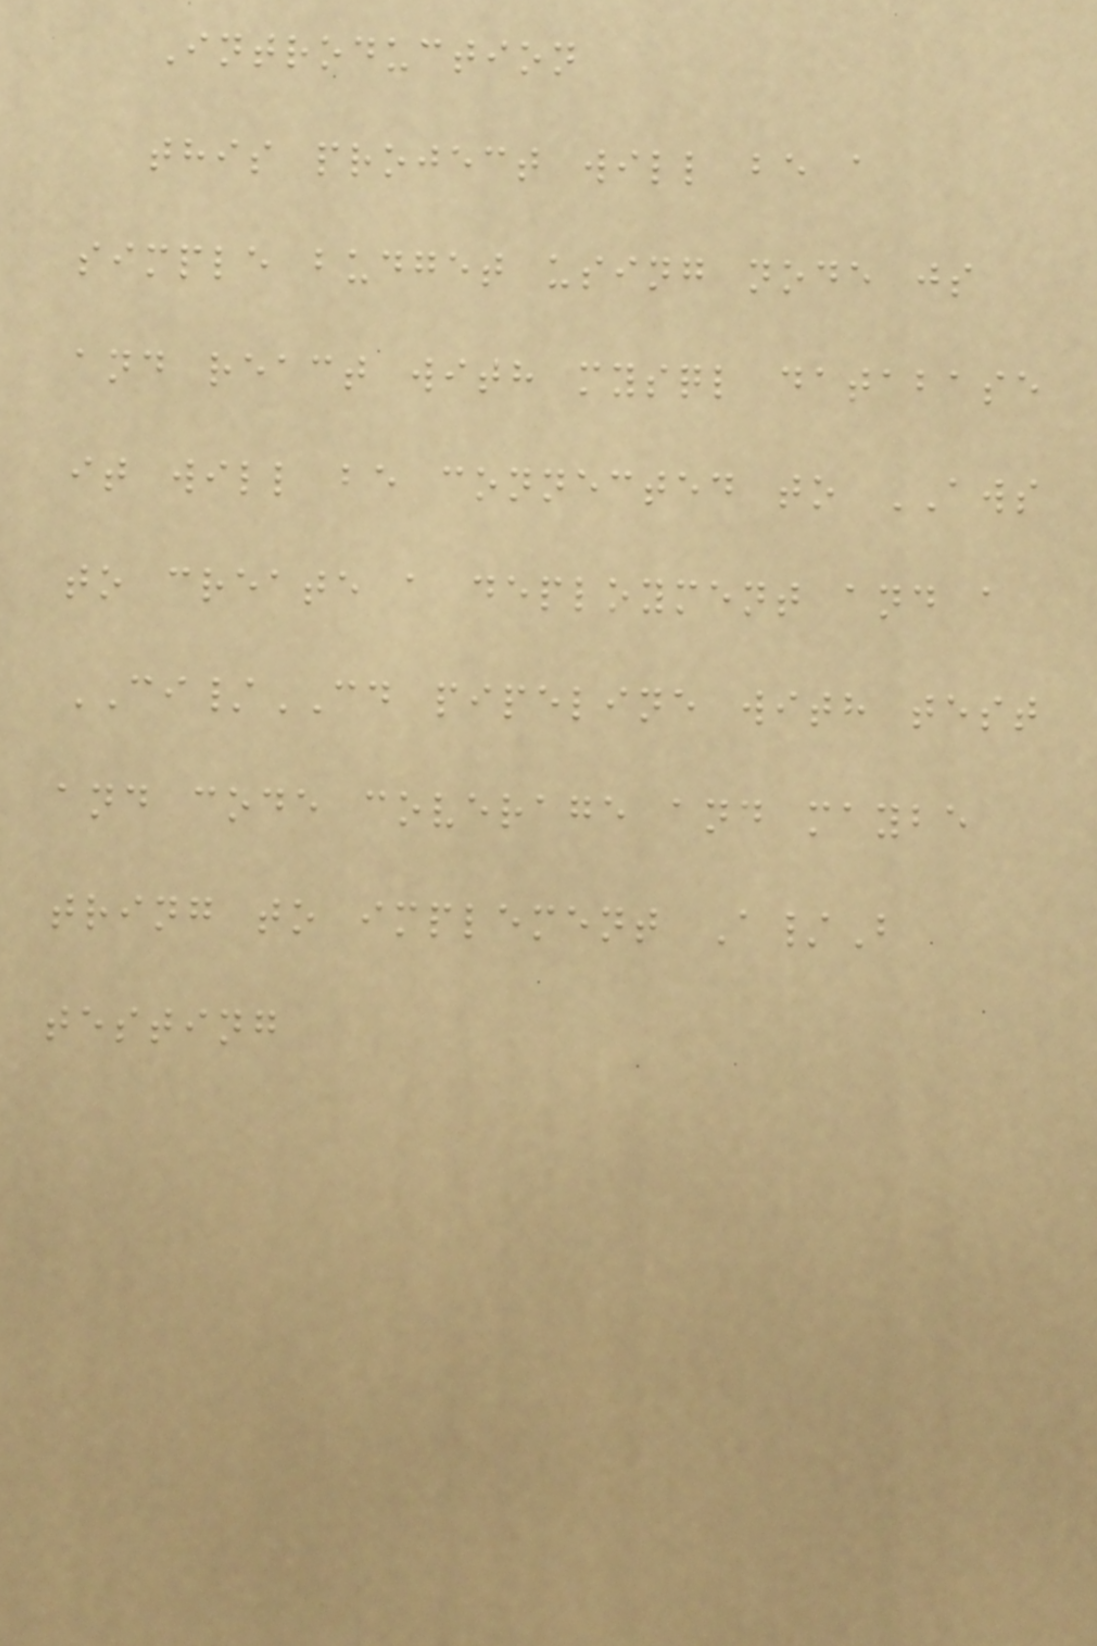Introduction
this project will be a
simple budget using node js
and react with mysql database
it will be connected to AWS
to create a deployment and a
CI/CD pipeline with test
and code coverage and maybe
tring to implement A/B
testing
